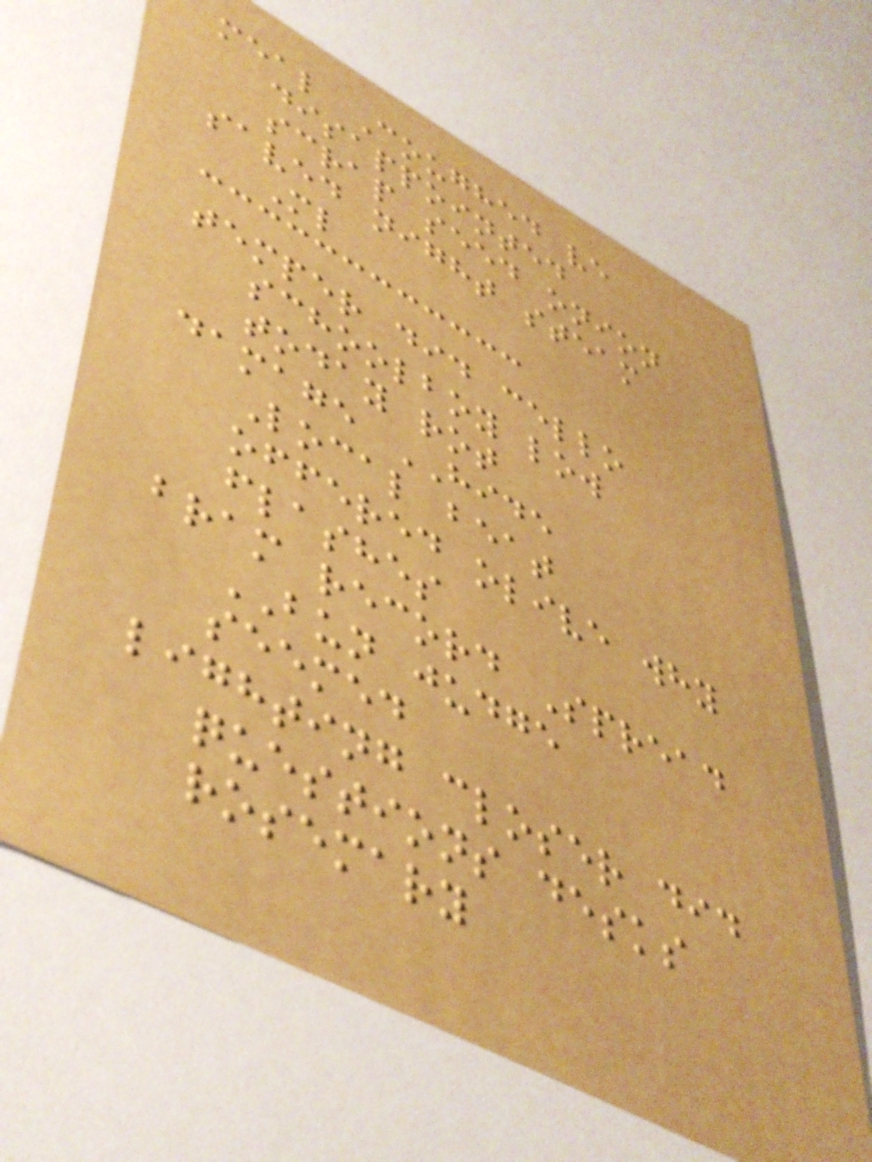meal Coughed ve
disappointed
scrap seed onion
saved night steam
Ml
temper did cello
schoolboy low
today rot
damage HIDE
Local beat
offered olive why
flashes
bram record Spread
BUN judge
seemed
lighting closer did
questions desks
rosemary
